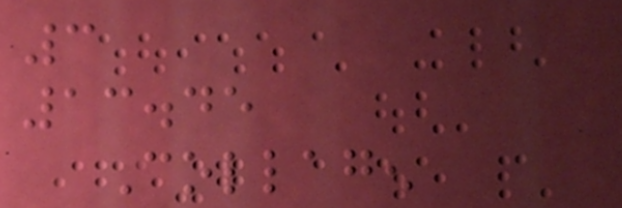3
13.45
Collagen
